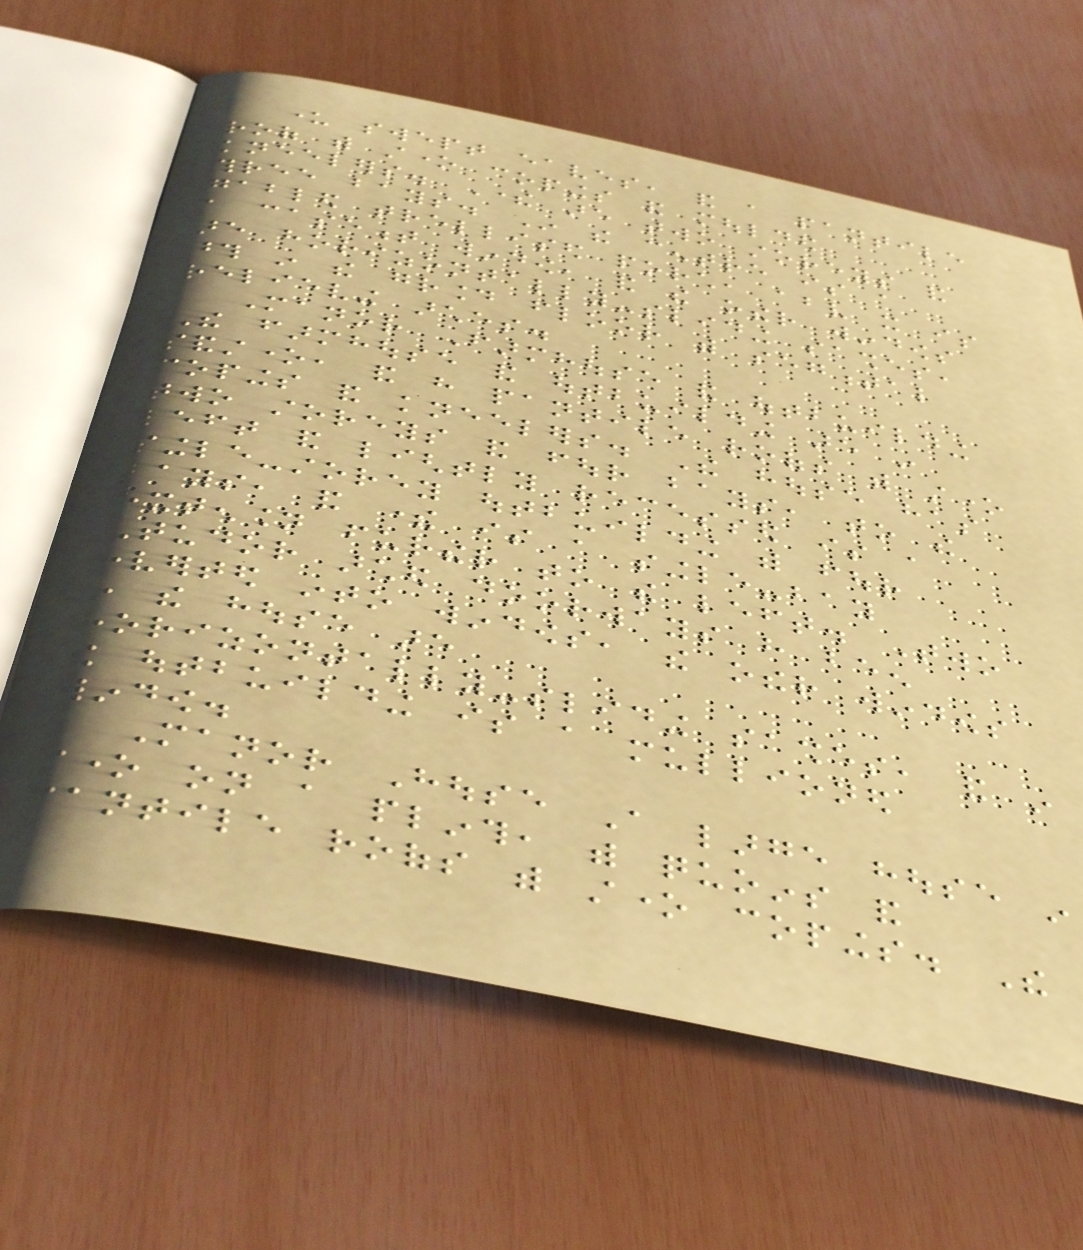under swept eaves, and a pantile
roof with stone copings and moulded
kneelers. There are two storeys and
three bays. In the centre is a
gabled trellised porch, above it is
a casement window, and the other windows
are horizontally-sliding sashes,
those in the ground floor with segmental
relieving arches.
Manor Farmhouse and outbuilding
The farmhouse and outbuilding are in
sandstone, and have pantile roofs with stone
copings and kneelers. The house has
two storeys and four bays, to the
left and lightly recessed is a
single-storey outbuilding with four
bays, and there is a single-bay
extension further to the left. Two
Tudor arched doorways have been
converted into windows, the other windows
in the house are
horizontally-sliding sashes, and in
the outbuilding is a mullioned
window.
Manor House A large house in
stone on a plinth, with quoins and
pantile roofs with stone copings. The
